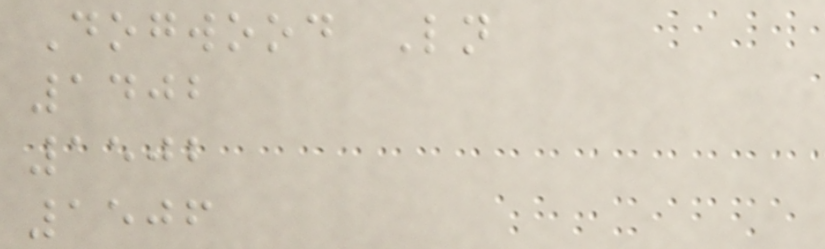Dogwood Ln
1402
1502
1506
